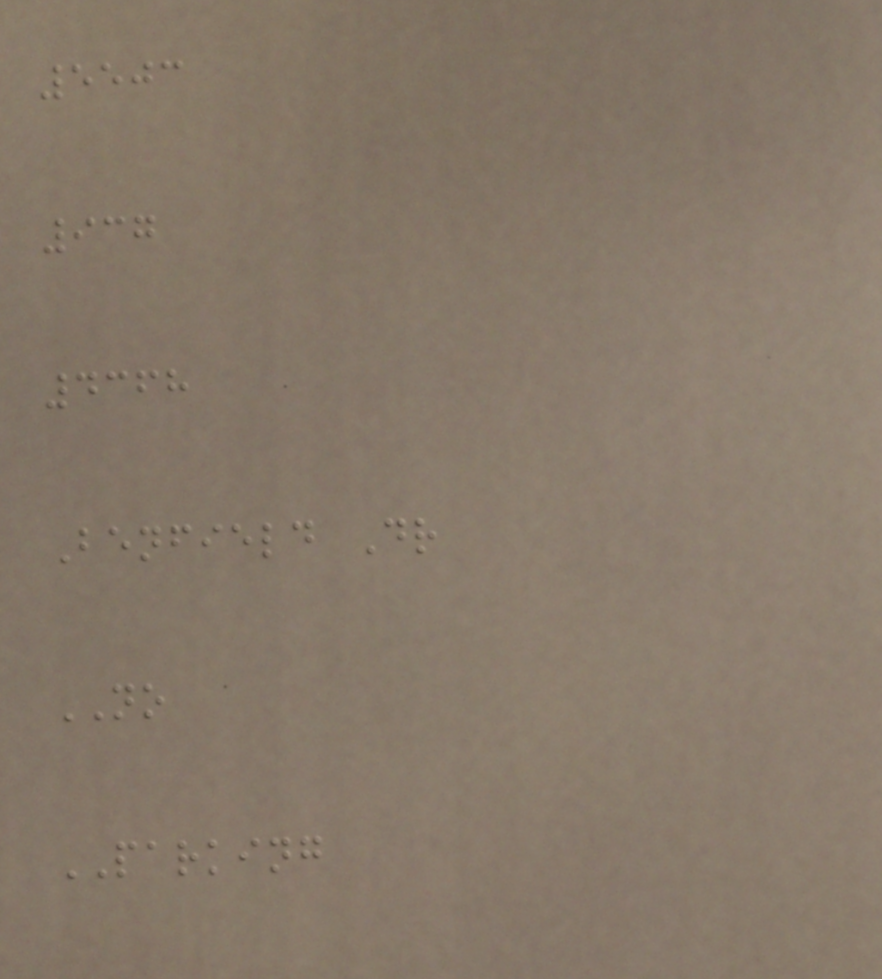5503
937
4368
Benfield Dr
NO
PARKING
